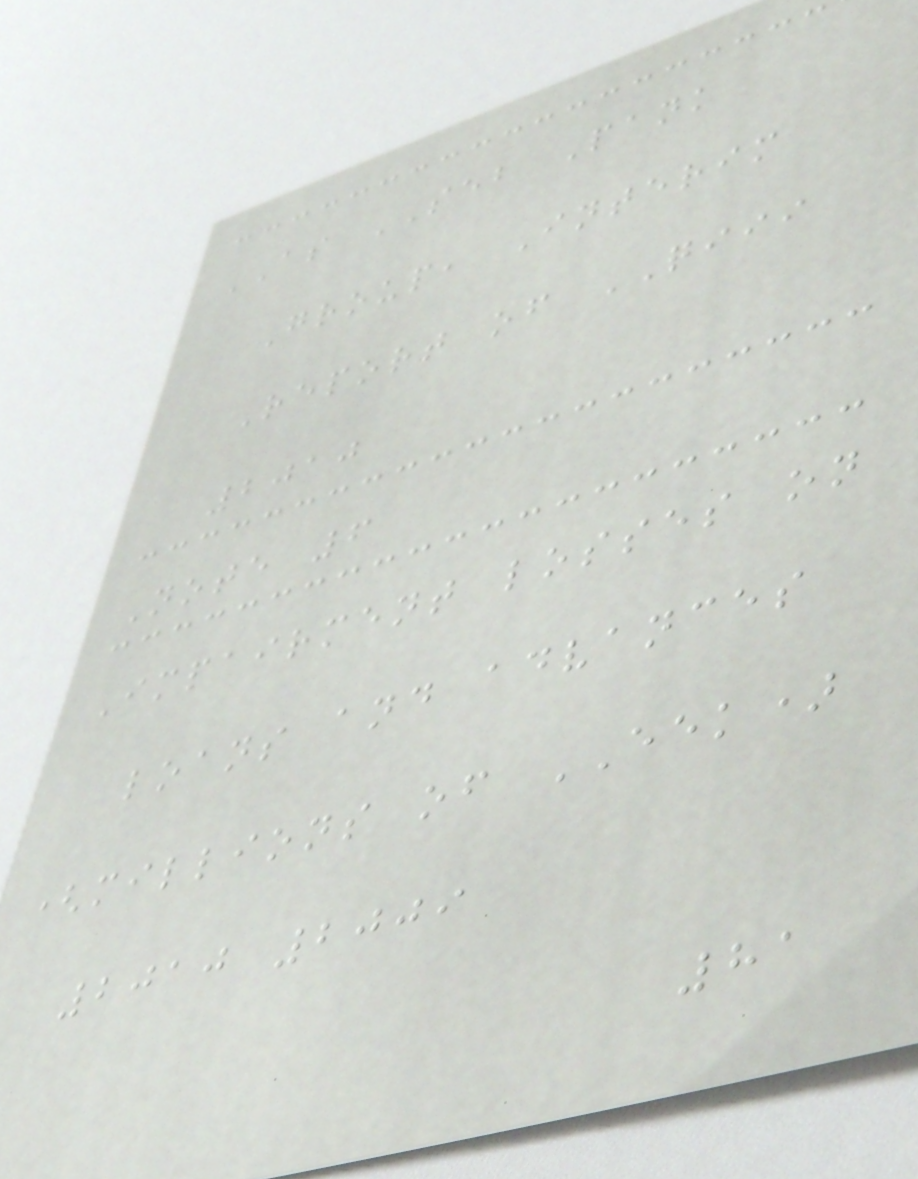AS SEB Pank
Group, Interim
Report of QIII
2010
Note 6
Impairment losses on
loans and advances
(millions of EEK)
2010 2009
81
